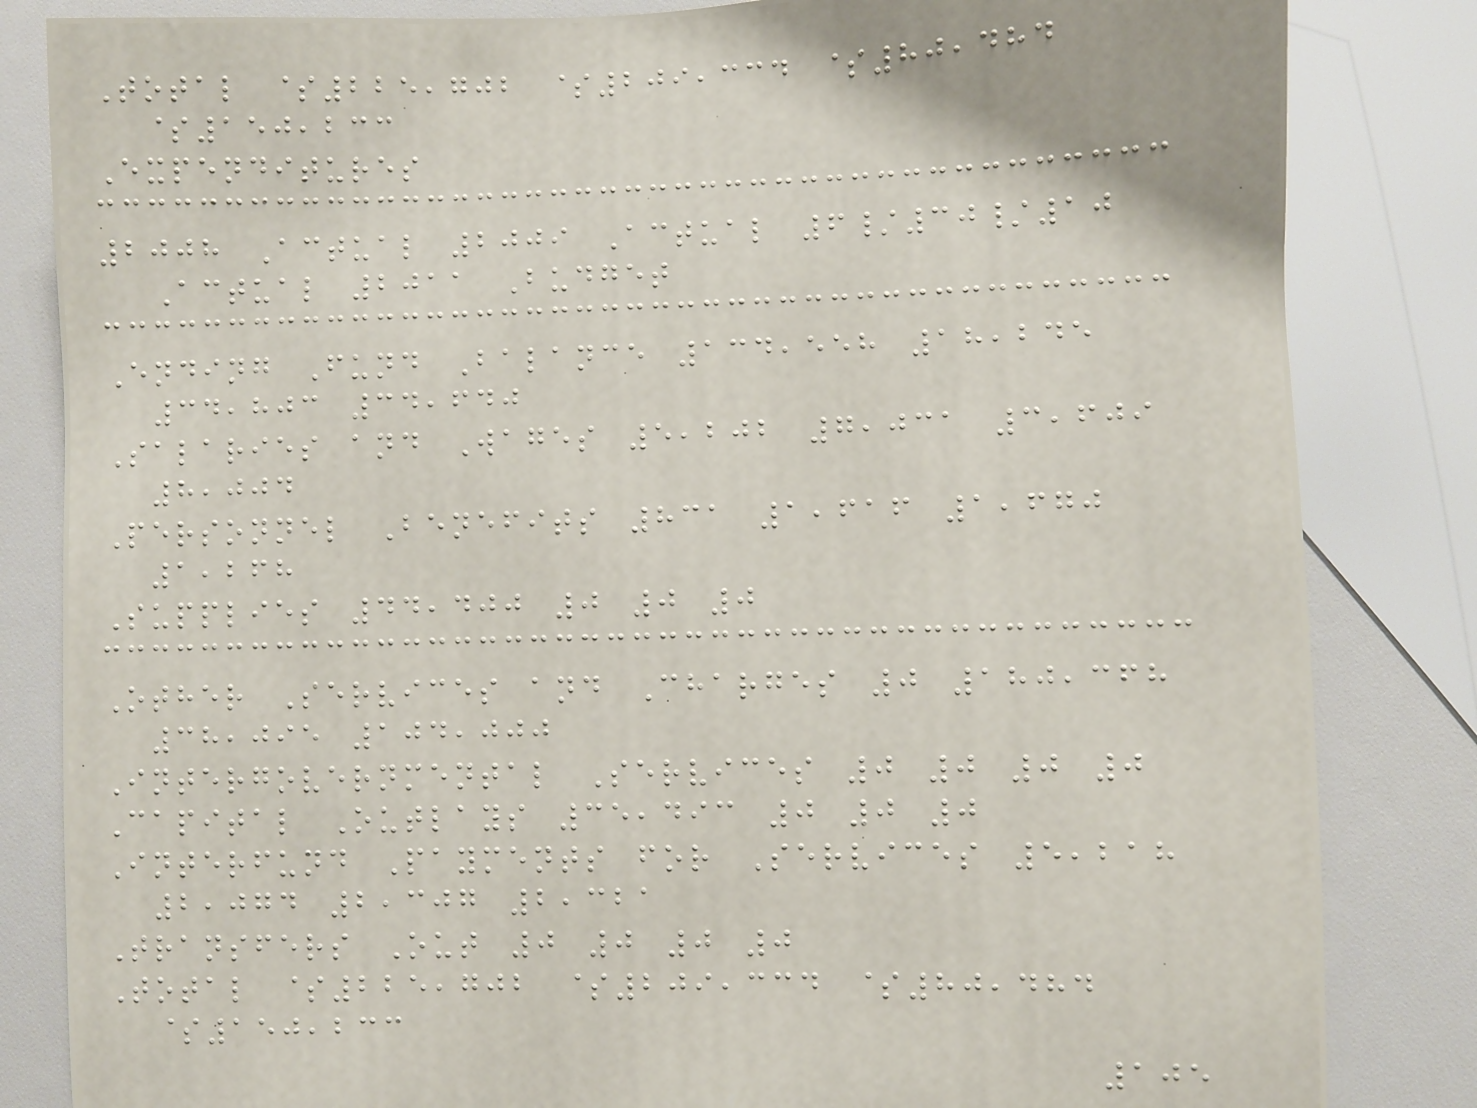Total $225,702 $209,334 $80,484
$150,233
Expenditures
2008 Actual 2009 Actual 6/30/10
Actual 2011 Budget
Ending Fund Balance 134,558 18,245
34,803 34,640
Salaries and Wages 5,202 7,031 3,609
8,004
Personnel Benefits 831 1,616 1,670
1,268
Supplies 44,400 0 0 0
Other Services and Charges 0 180,368
38,095 104,000
Intergovernmental Services 0 0 0 0
Capital Outlays 35,493 0 0 0
Interfund Payments for Services 5,218
2,074 2,307 2,321
Transfers Out 0 0 0 0
Total $225,702 $209,334 $80,484
$150,233
105
